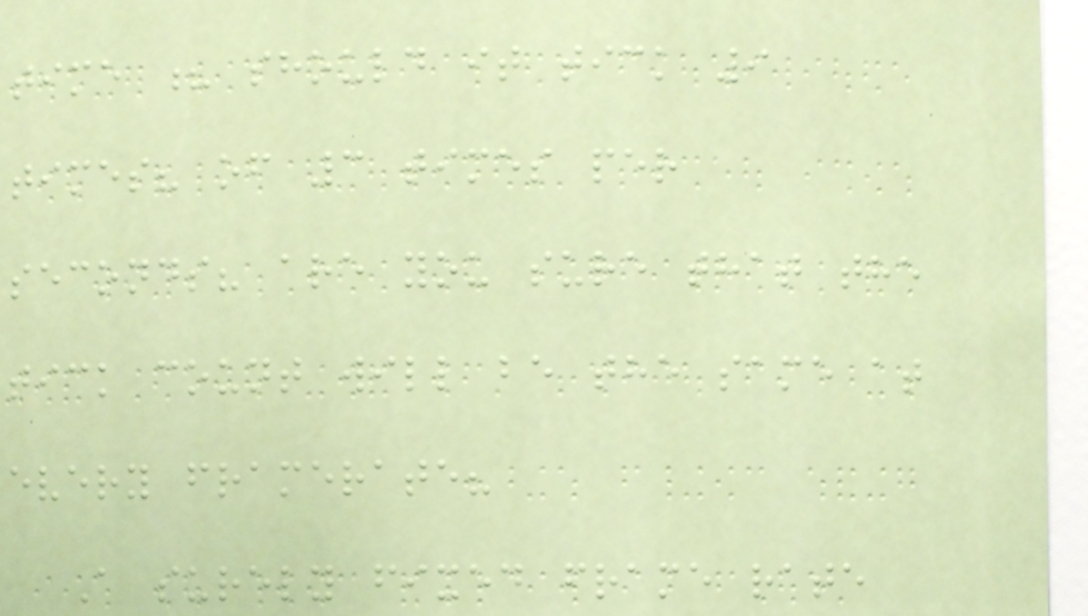time ? should it tick 9
times? of 3 times per
seconds? are you sure that the
tick count will be the same at
every framerate?
A surely fixed frame rate
